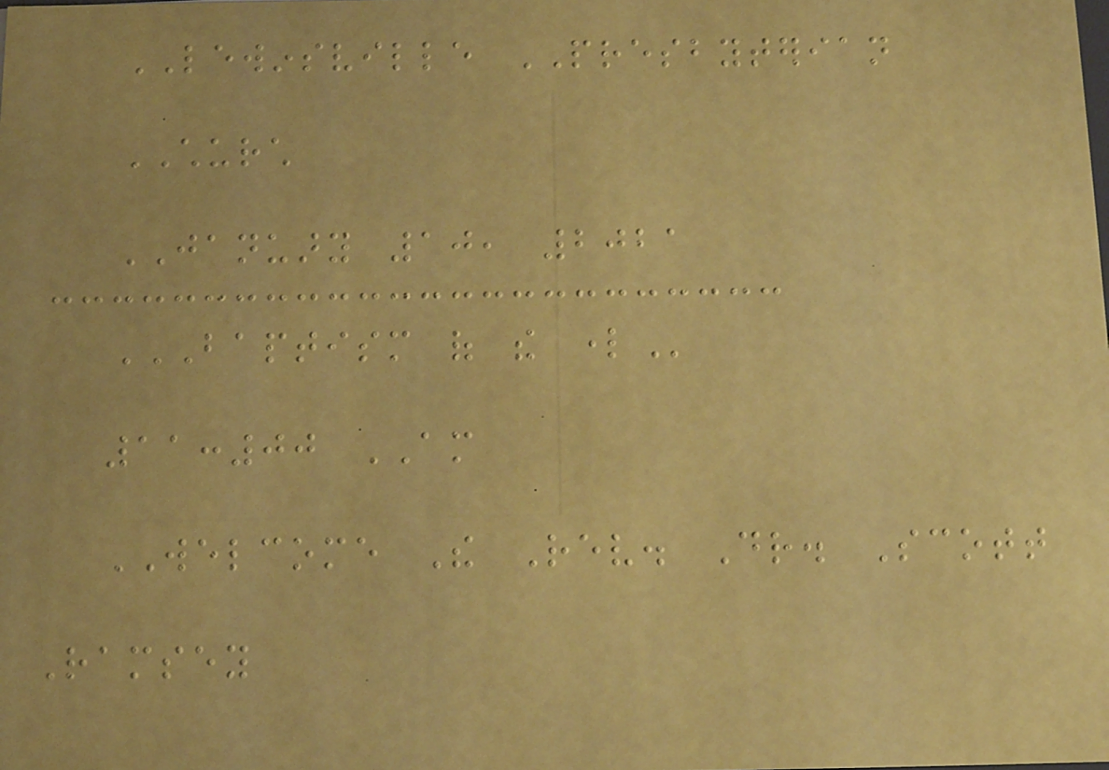LEWINSVILLE PRESBYTERIAN
CHURCH
JANUARY 10, 2021
BAPTISM OF THE LORD
11:00 AM
WELCOME The Rev. Dr. Scott
Ramsey
